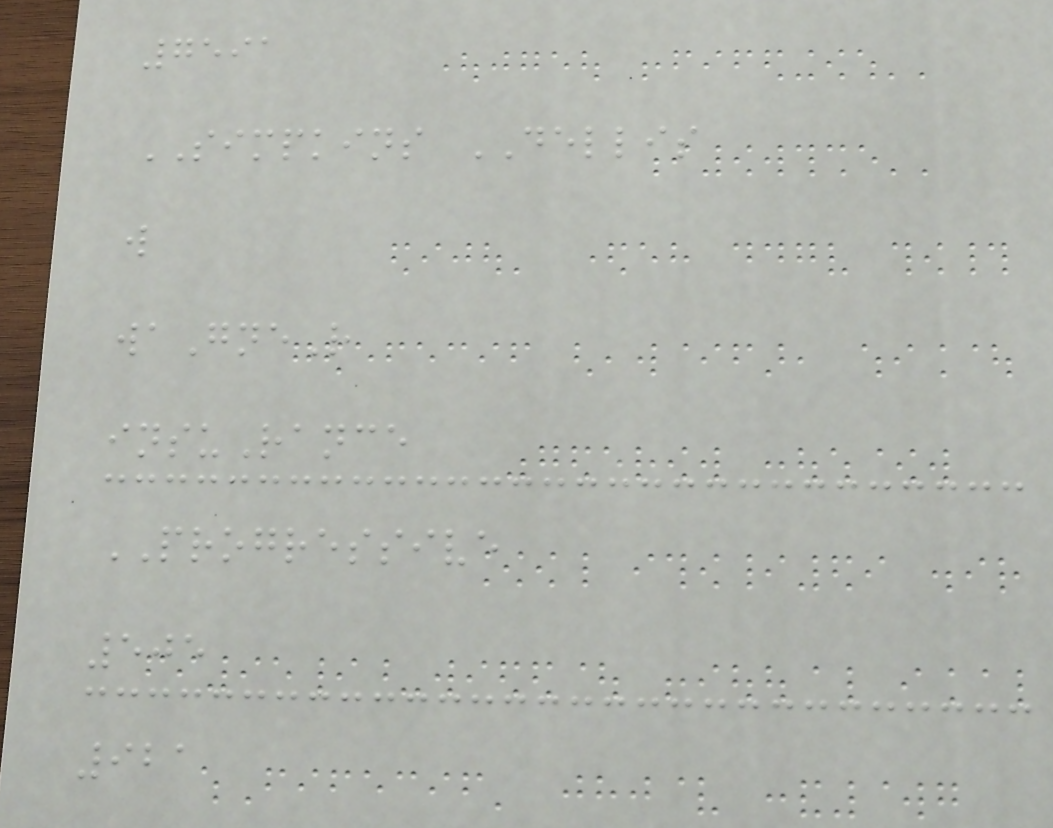7591
SIMPKINS DELLIS
w
waGneR
insuRance
PROGRESSIVE
505
921
